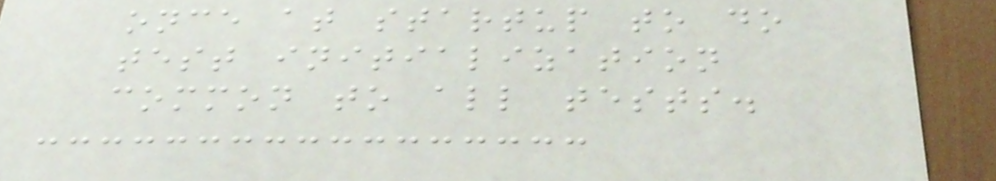once at startup to do
test initialization
common to all tests.
